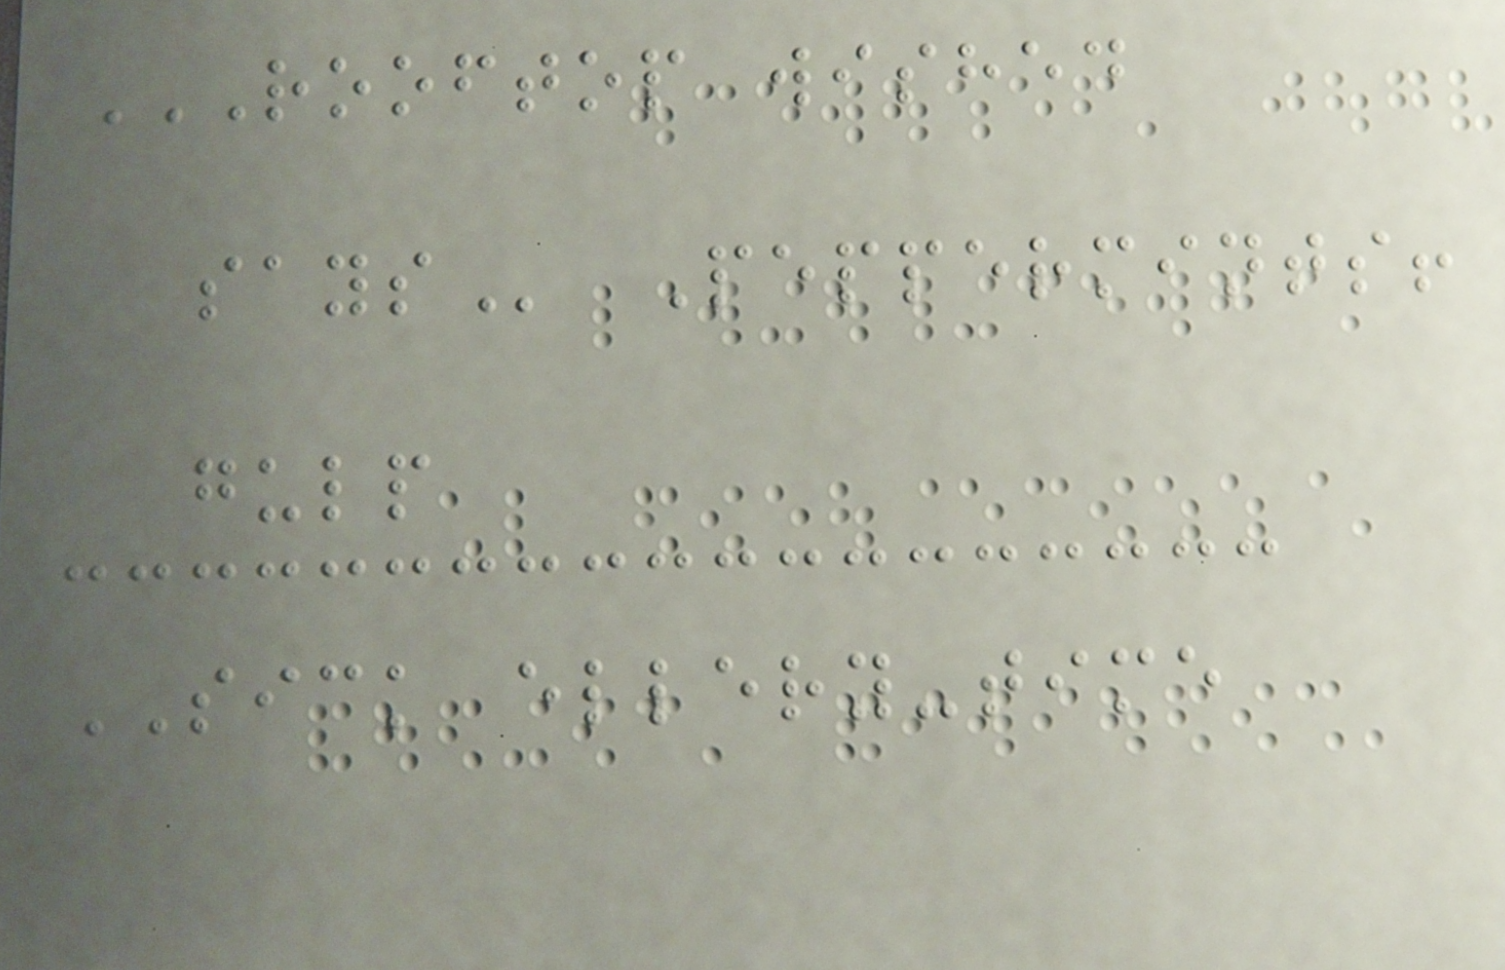ROOFTOP WISHED
SAYS Peppermints!
gulp
SICK ellery-time
